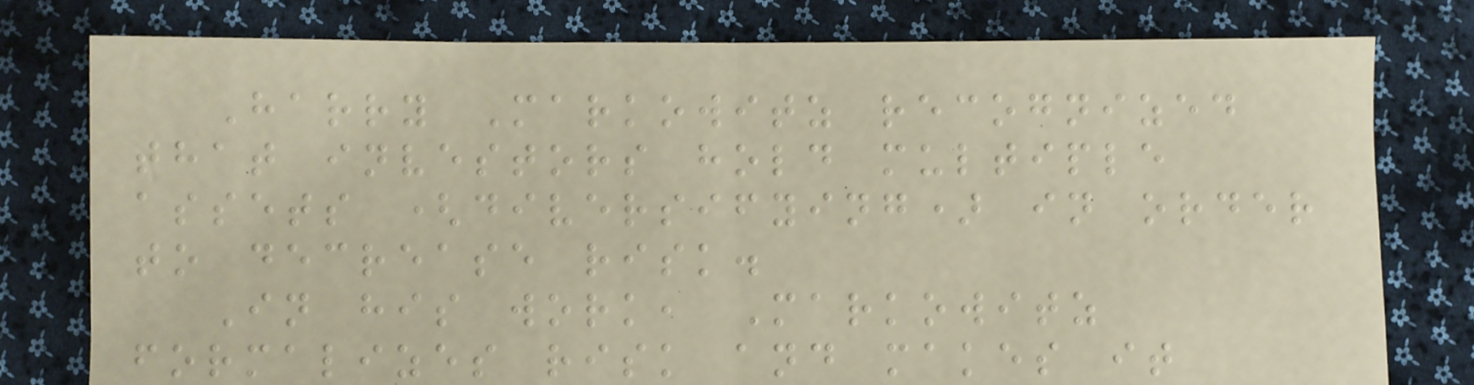Harry Markowitz recognized
that investors hold multiple
assets (diversifying) in order
to decrease risk.
In his work, Markowitz
formalizes risk and makes it
